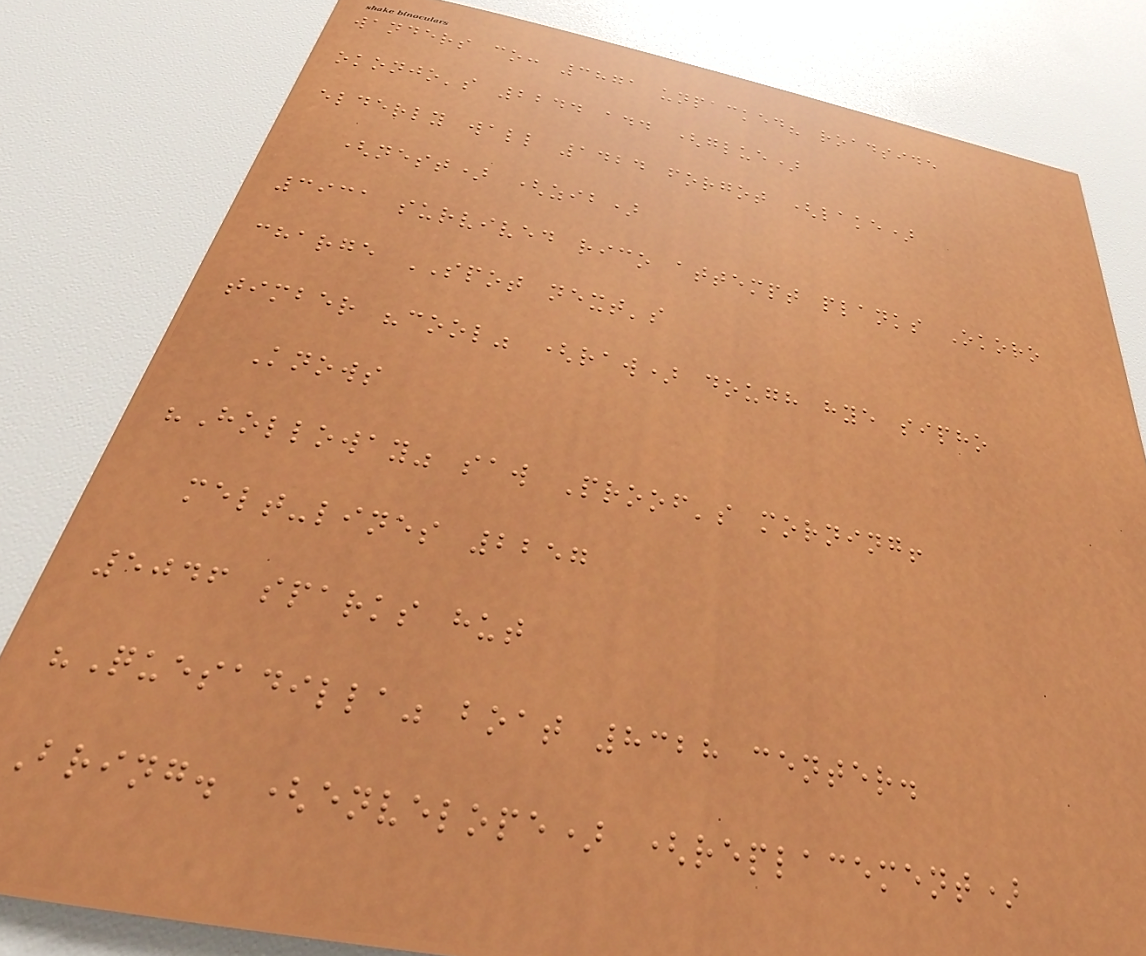wanders co: 3871 unpacked? roadside
okonjo's 2244 add (glue)
elderly wall 1424 forgot (lake)
(nest) (zib)
3931 survived rico attempt planks Okoro
charge SPOT next's
timber "cool" (raw) dough hye sipho
Knows
"Holloway" saw Proof's morning!
melt-lines 2257
5046 sparks hut
"Quesadilla" boat 8328 center.
Bring. (envelope) (replacement)
